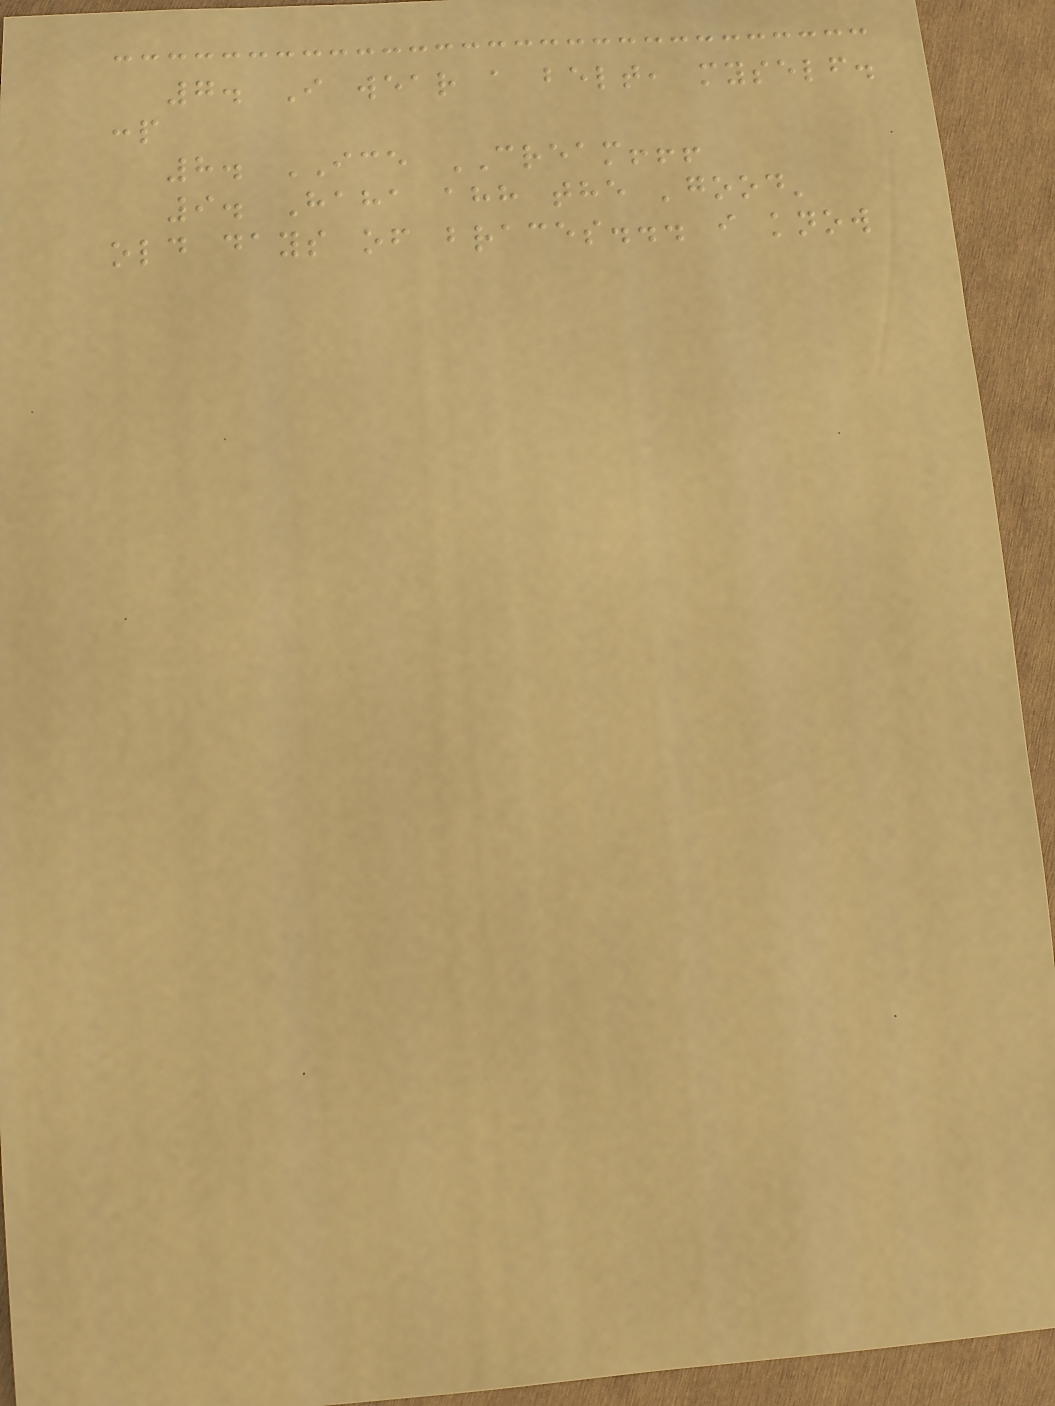7. I wear a belt, myself.
:p
8. ICE CREAM!!!
9. Haha ahh the 'good'
old days of braces... i know
